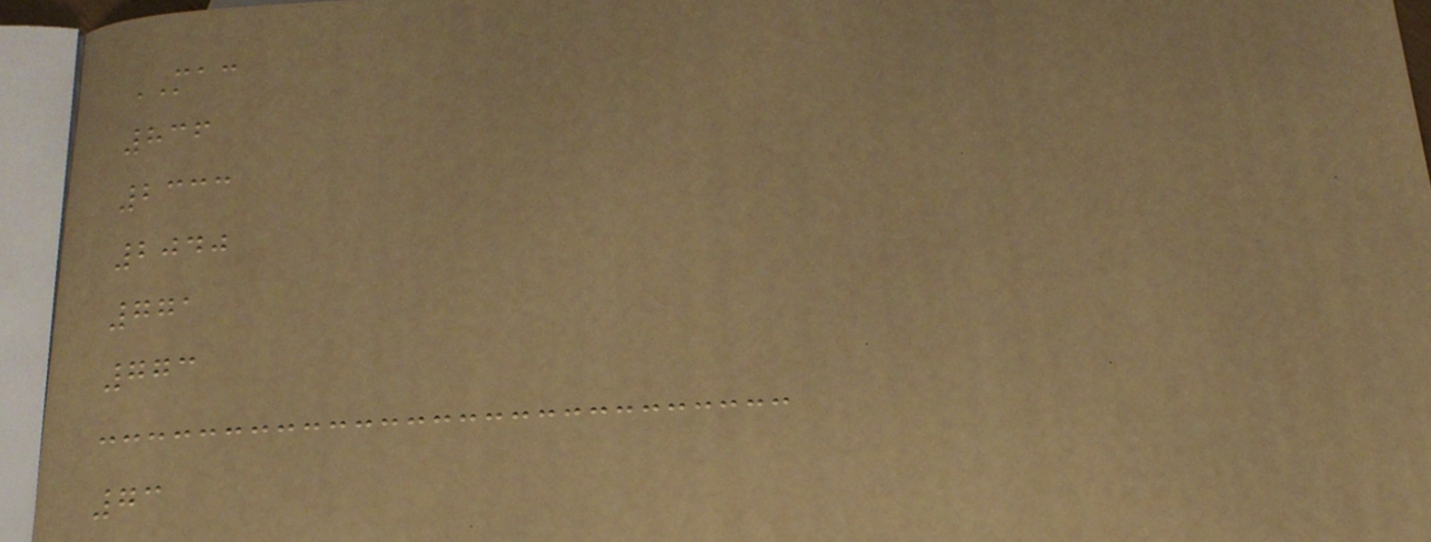MAC
836
2333
2040
771
773
73
